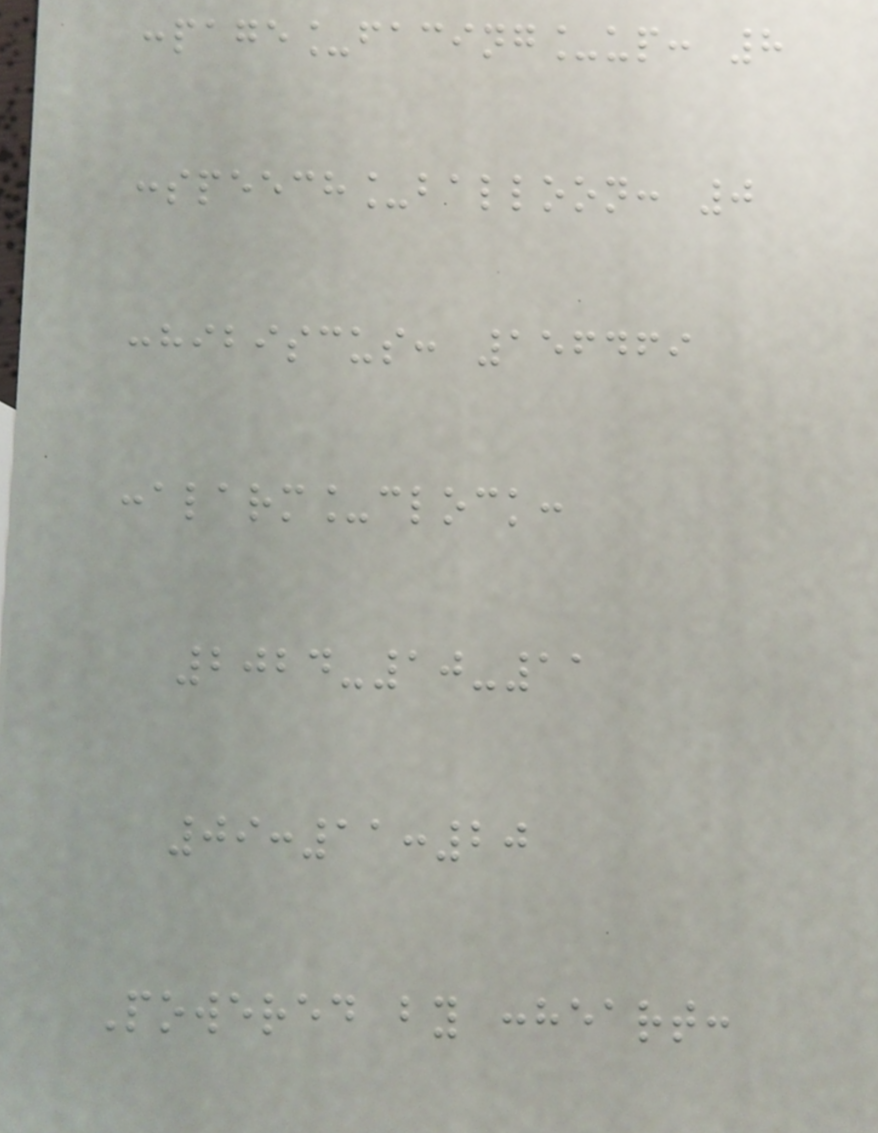:page_facing_up: 8
:speech_balloon: 0
:hibiscus: 156469
:alarm_clock:
2024-10-11
09:11:20
Powered by :heart:
